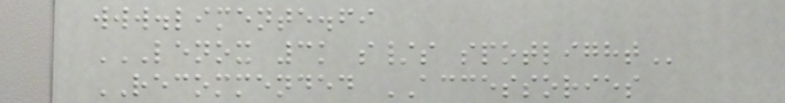www.limente.fi
LENOX 3K S/S SPOTLIGHT
RECOMMENDED ACCESSORIES
